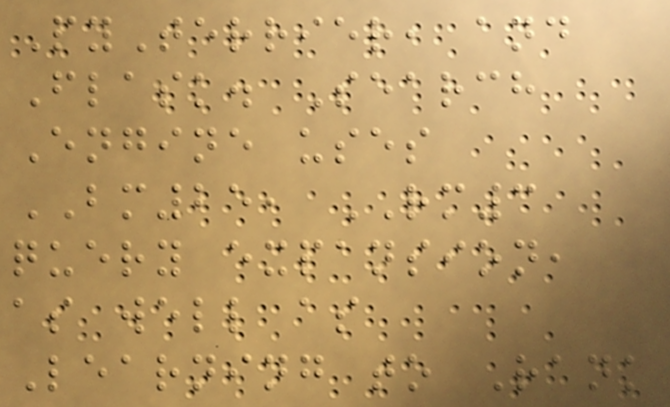PyTerrier, and
Flask. Search
Engine uses
BM25, RM3
query expansion,
as well as
Learning to Rank
